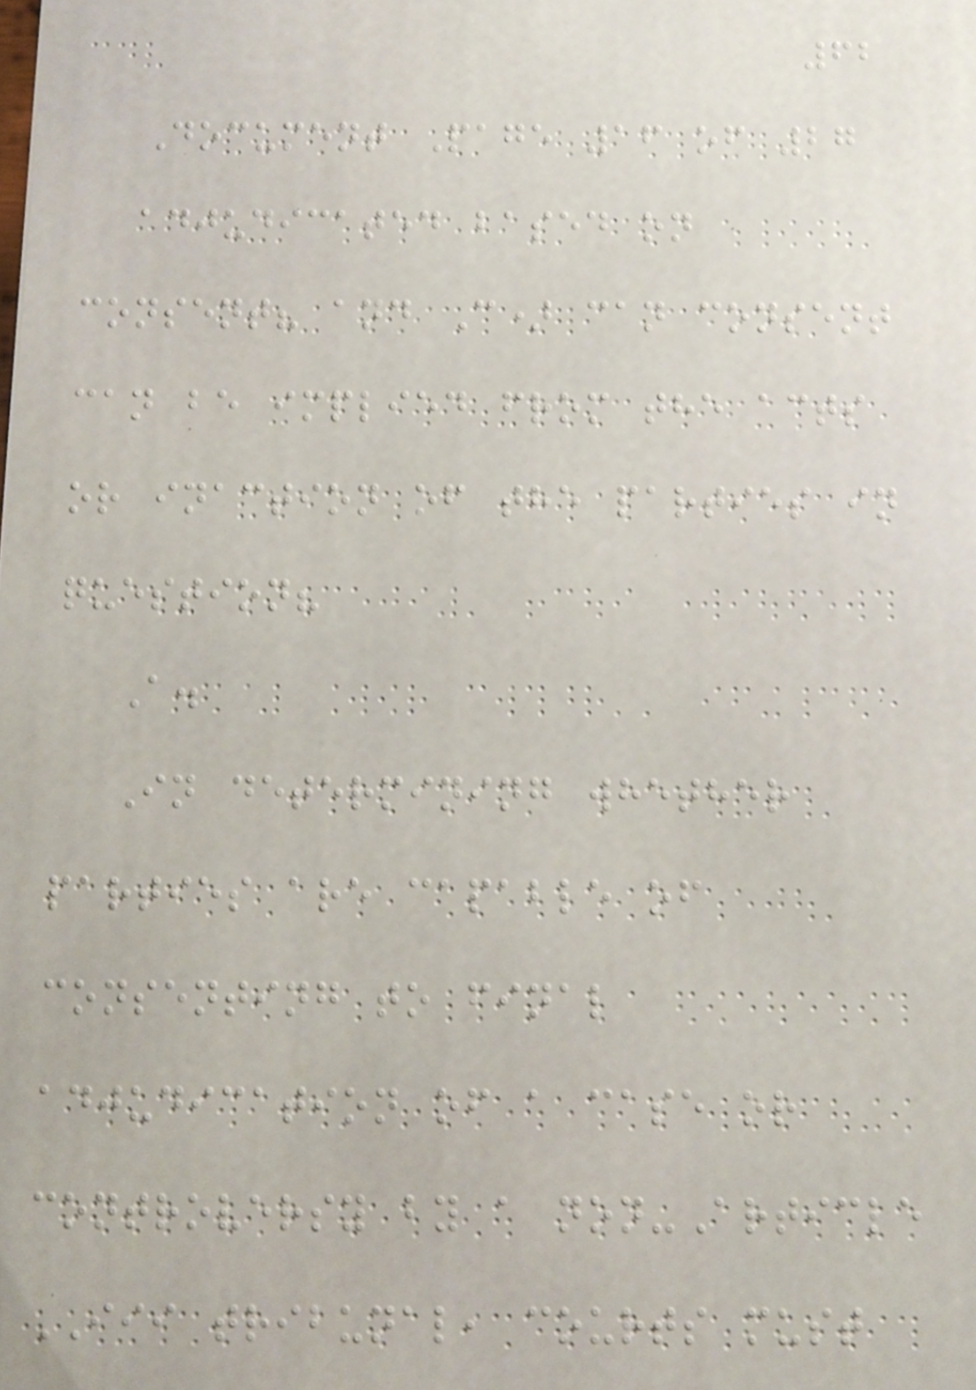62
Document Page 16 of 27
adjudicated based on
consent? and C) can consent
can be implied from the acts
or inaction of the parties in
question?
A.
In determining whether
parties are capable of
consenting to final
adjudication of a case or
controversy by a non-Article
III tribunal, courts must
